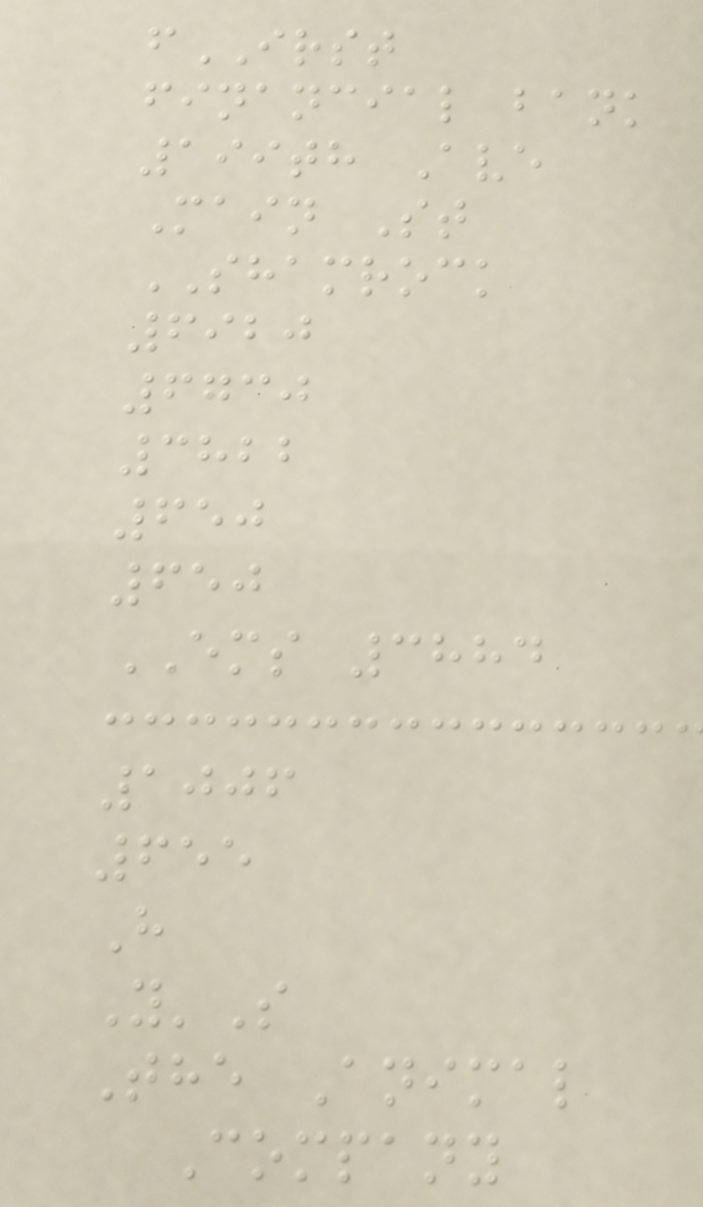fIRST
financial bank
199th Ave
Main St
SHAMROCK
6920
6730
3822
650
650
EMS 3884
1006
655
H
Y'S
The Animal
Company
